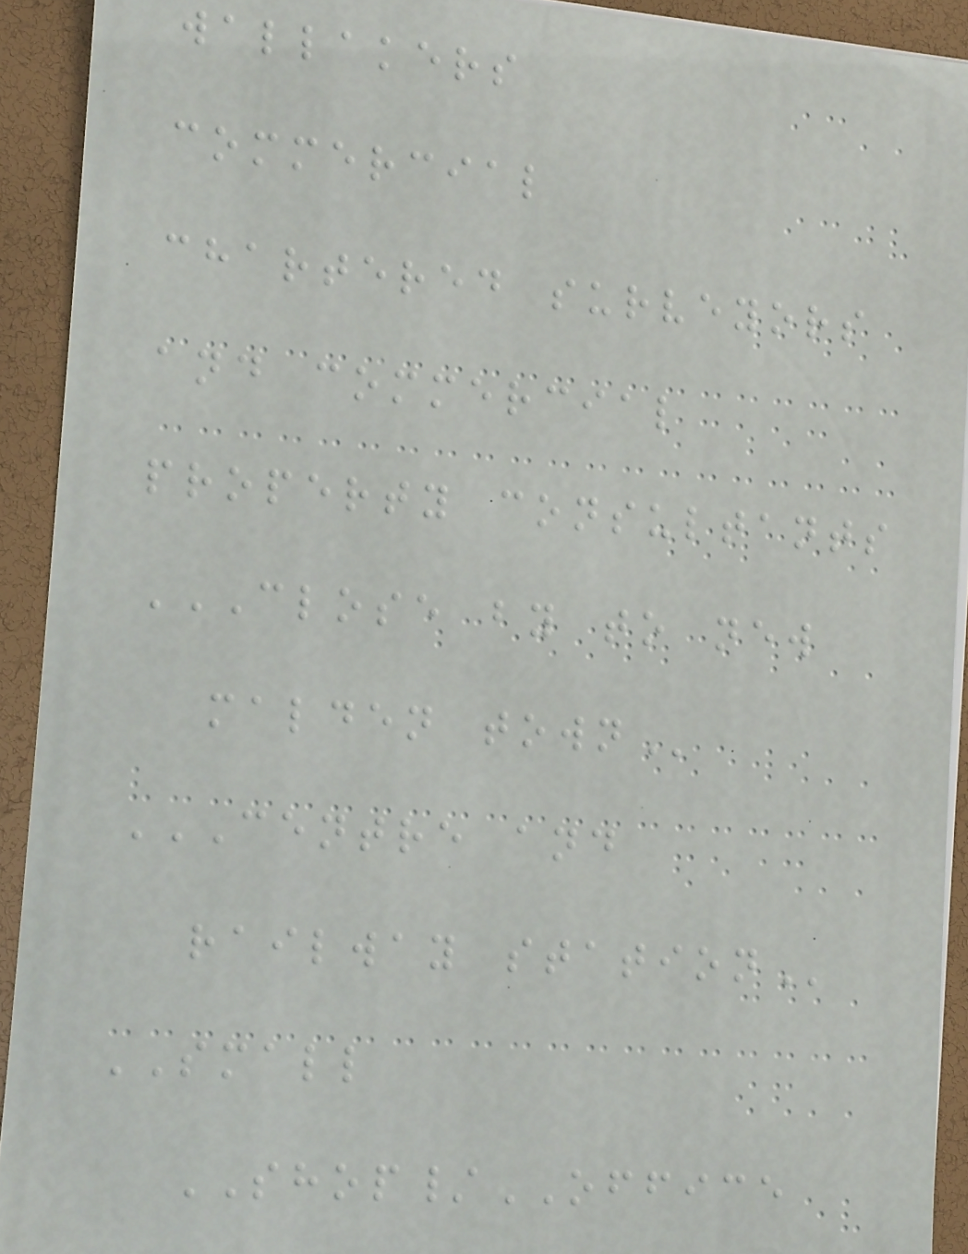wallakers
commercial
chartered surveyors
and commercial
property consultants
CLOSE BY TO NEW
MALDEN TOWN
CENTRE AND
RAILWAY STATION
SMALL
SHOP/OFFICE
